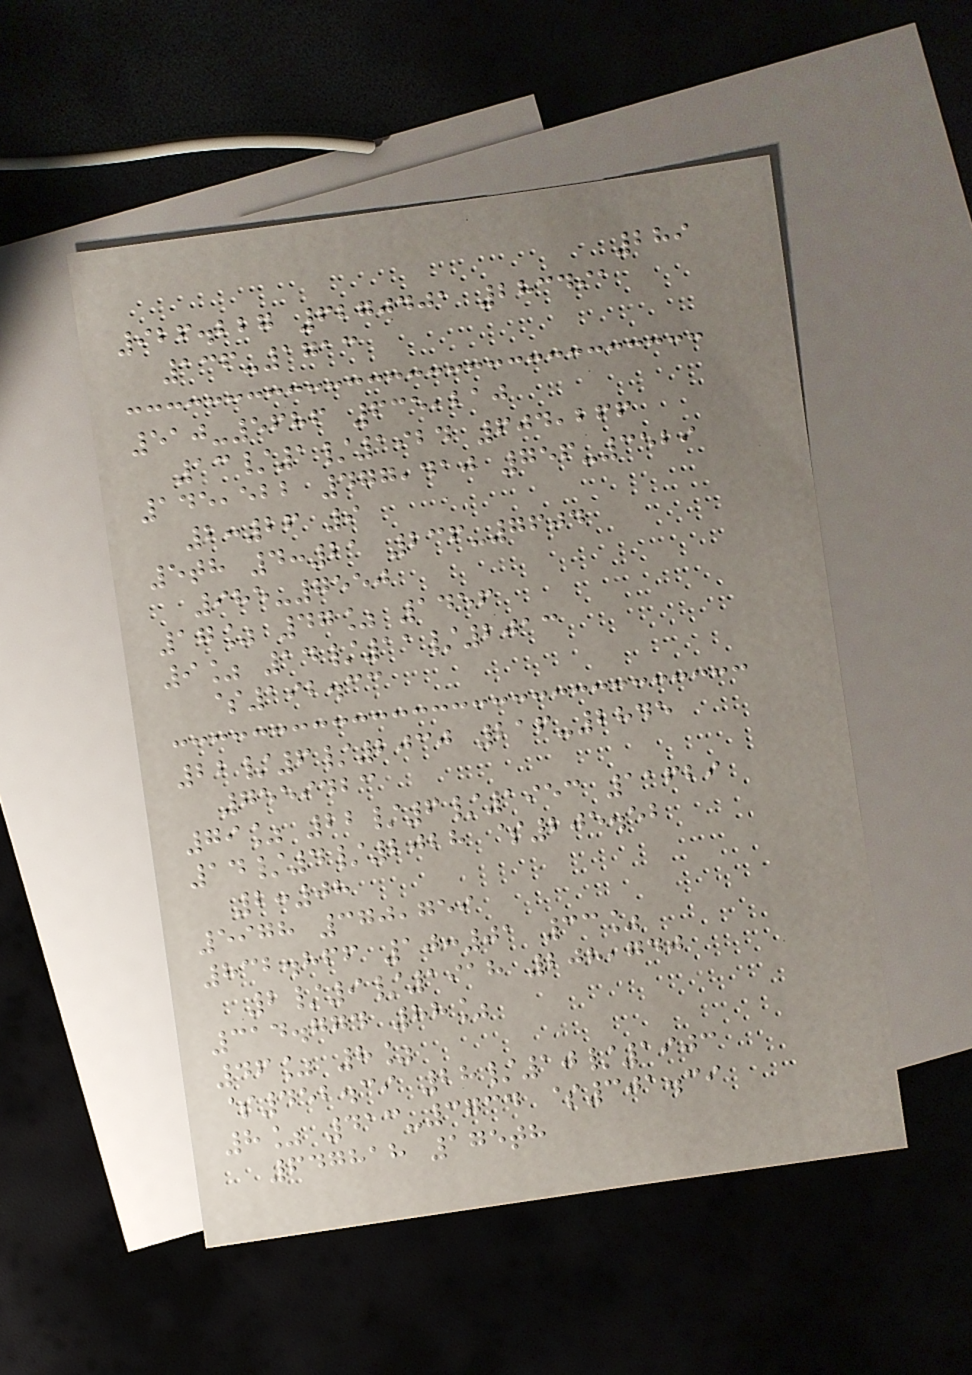289
926.227 6270401 283491
136-1713
510-5686 635,210
13/1/1924 604,266
145,522 477,410 756-3529
2:26 9
5th 4:21 236-7604
985-7550
17% 47% 1456
9% 14/11/2013
$192.33
22/6/2030 216-2845
7559423
79% 22/6/1953 11629
14/4/2028 $205.52
2:08
5978 370,759
832.866 10:01 33%
2/9/1918 208,740
314.774 88%
46% 8%
$452.39 28/10/1903
8% 413-3734 $301.39
647818 175th
